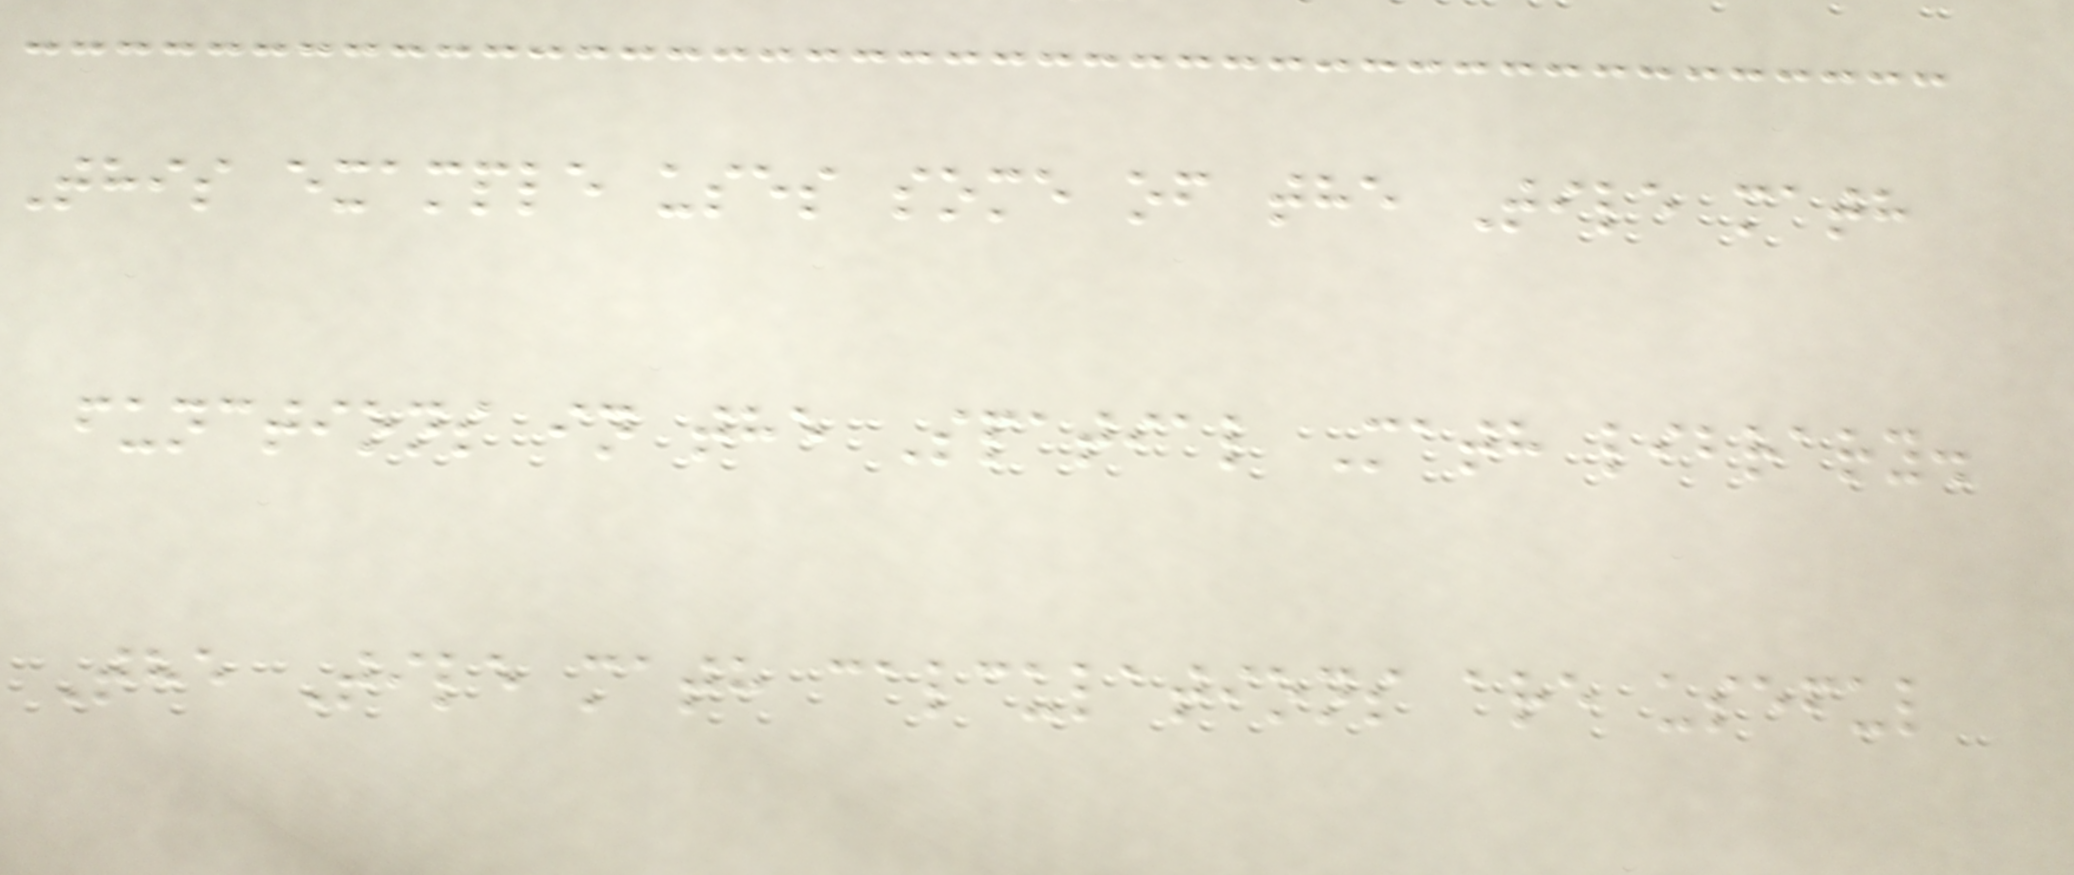This example uses some of the Tile math
functions in the Spatial Math library.
The Tile math calculations are useful
